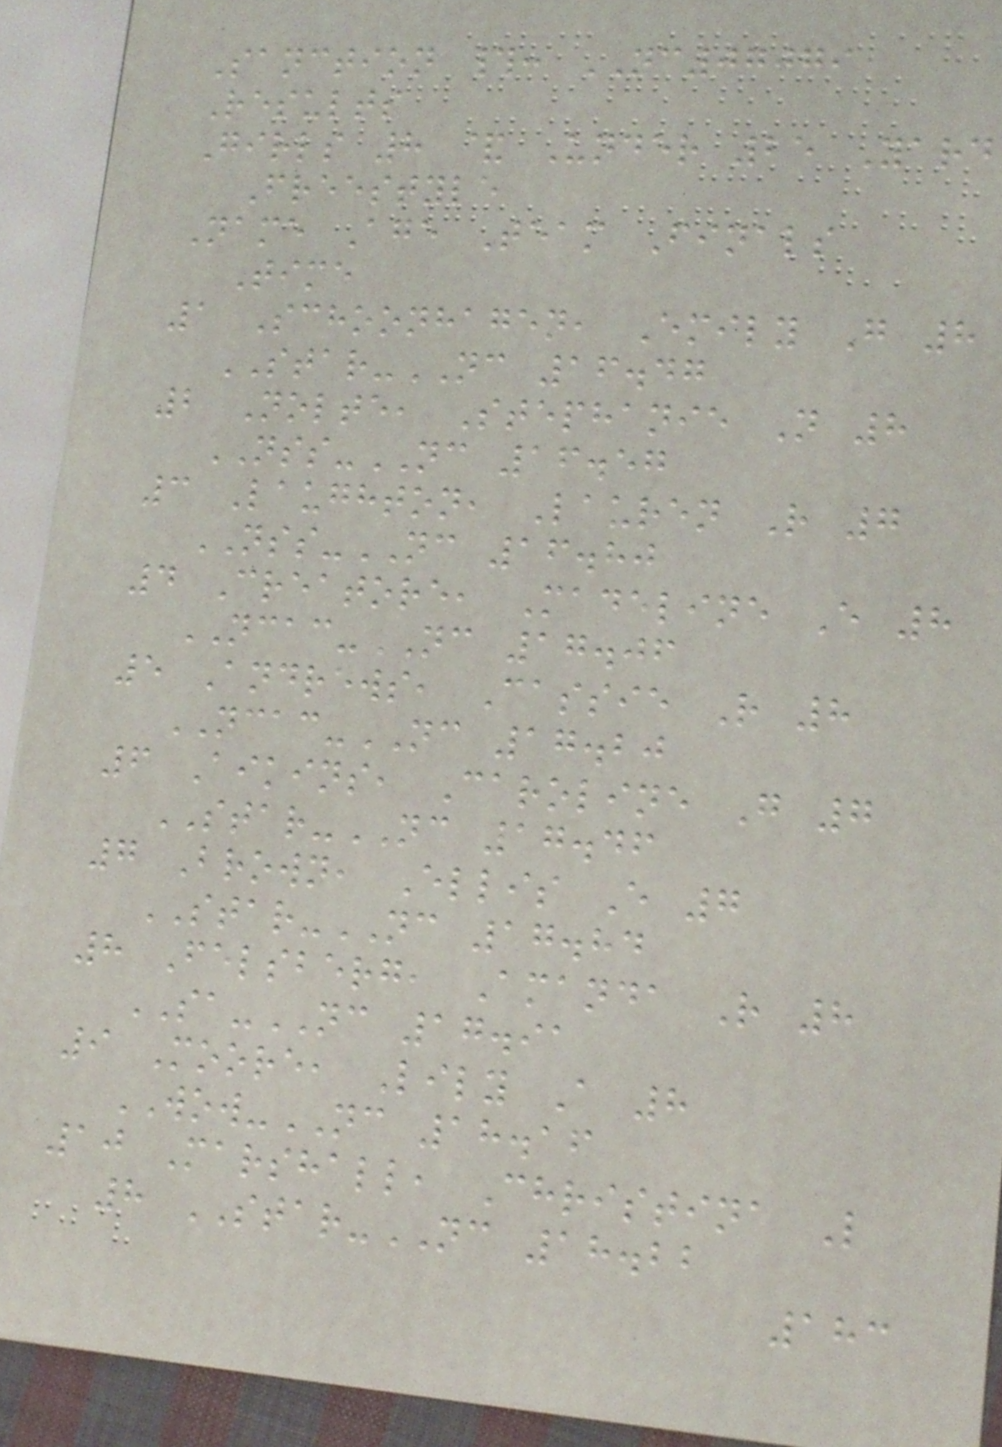Sanction #: NC07079
Results
Girls 8 & Under 25 Yard
Freestyle
Name Age Team Finals
Time
1 Schoonhagen, Emily G 8
STAR-NC 16.47
2 Nolte, Stephanie N 8
NSS-NC 16.57
3 Laughton, Lauren R 7
NSS-NC 16.80
4 Creatore, Madeline E 8
NCAC-NC 17.06
5 Andrews, Cassie R 8
NCAC-NC 17.20
6 Aikins, Caroline G 7
STAR-NC 17.46
7 Brown, Ellis E 7
STAR-NC 17.84
8 Felsberg, Amanda R 8
SA-NC 17.91
9 Moore, Lily A 8
WOW-NC 18.16
10 Marshall, Christina L
8 STAR-NC 18.22
183
